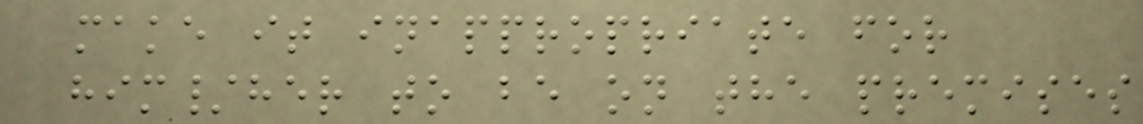make it inappropriate for
him/her to be on the premises
